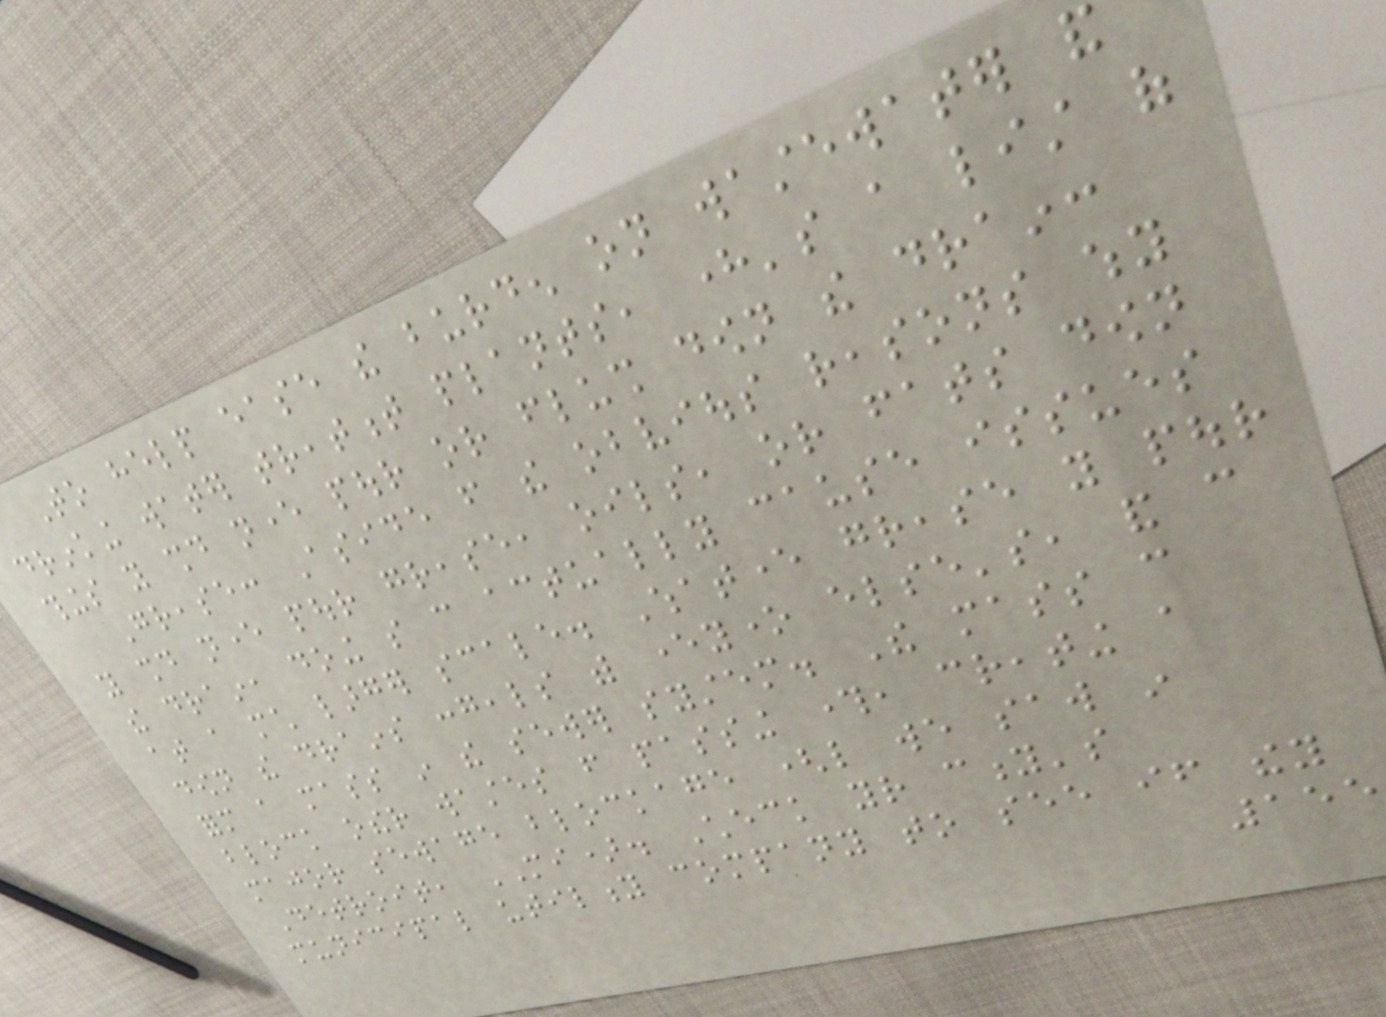To help ease the burden on wastewater and
drinking water treatment plants, here's a list of
things you should never pour or flush down the drain:
Grease: Aside from the obvious reasons why
you should never pour grease, oils, or fats down
the drain, doing so can actually cause issues
at a much larger scale. Whatever grease you pour
down the drains congeals with everyone else's, and can
form a mass in the sewer system. The mass can
block other wastes from passing through, creating a
major sewage blockage (like we saw in
Detroit, MI). Check your city's
municipal utility company to see if they
155
